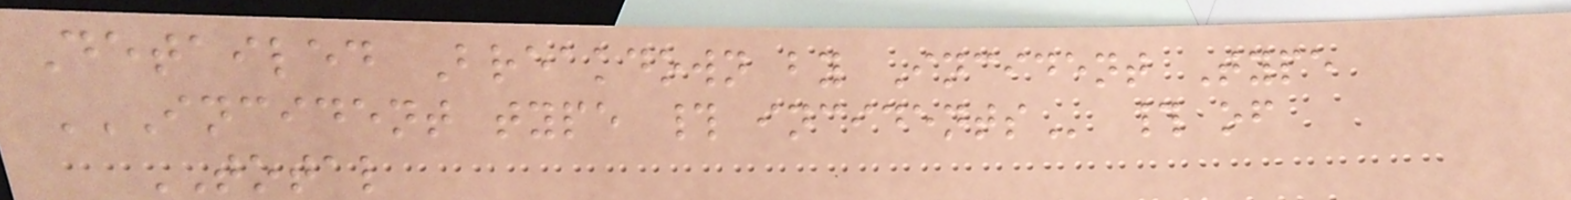Detailed Breakdown by Incident Type
INCIDENT TYPE # INCIDENTS # of
TOTAL
